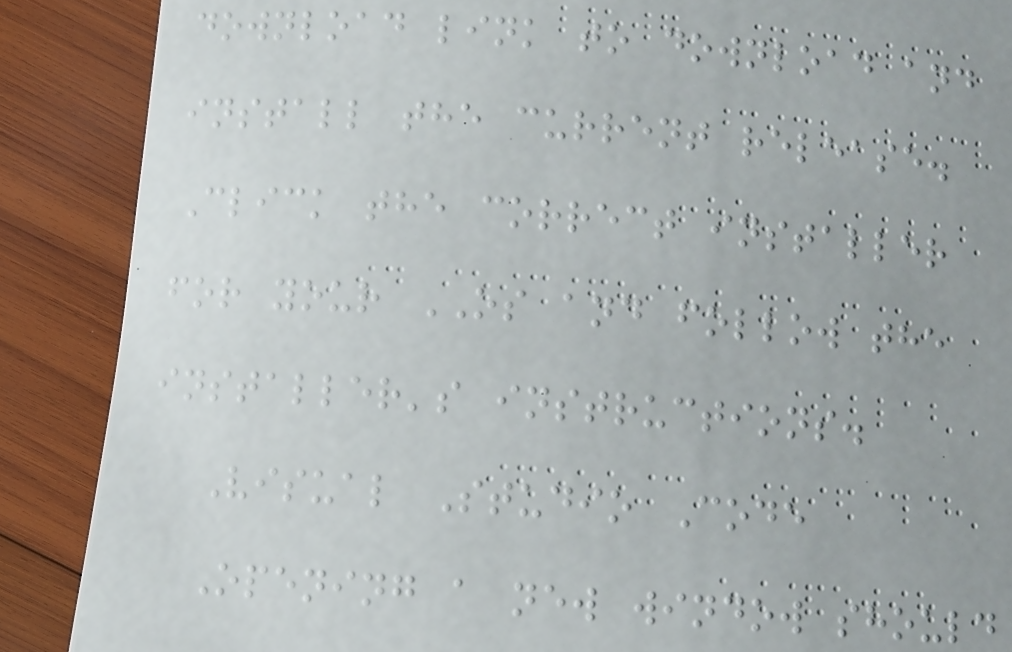download link to download and
install the current release.
Click the correct installer
for your OS and follow the
installer's instructions.
Visual Studio Code
Opening a new window should
